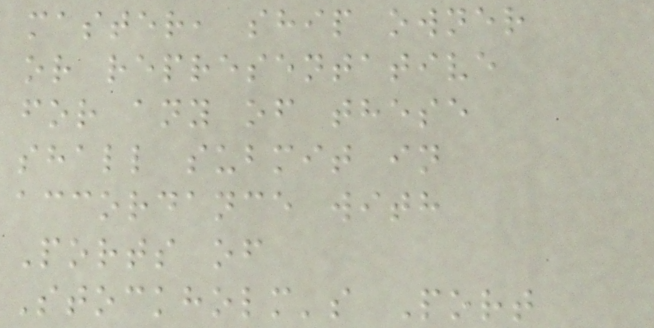master, ship owner
or representative
for any of these
shall submit in
accordance with
Ports of
Stockholm's Port
